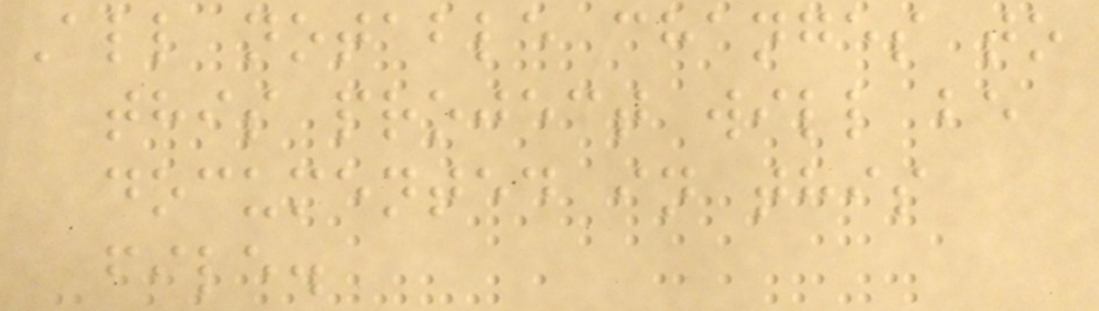All notable changes to
this project will be
documented in this
file.
